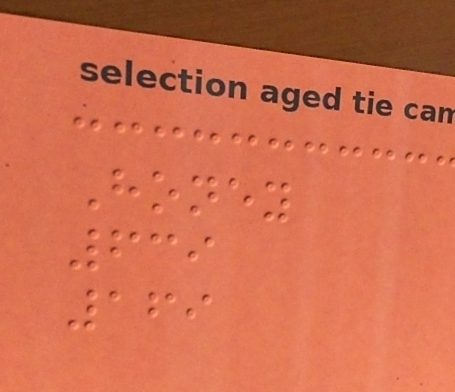Honey
639
169
